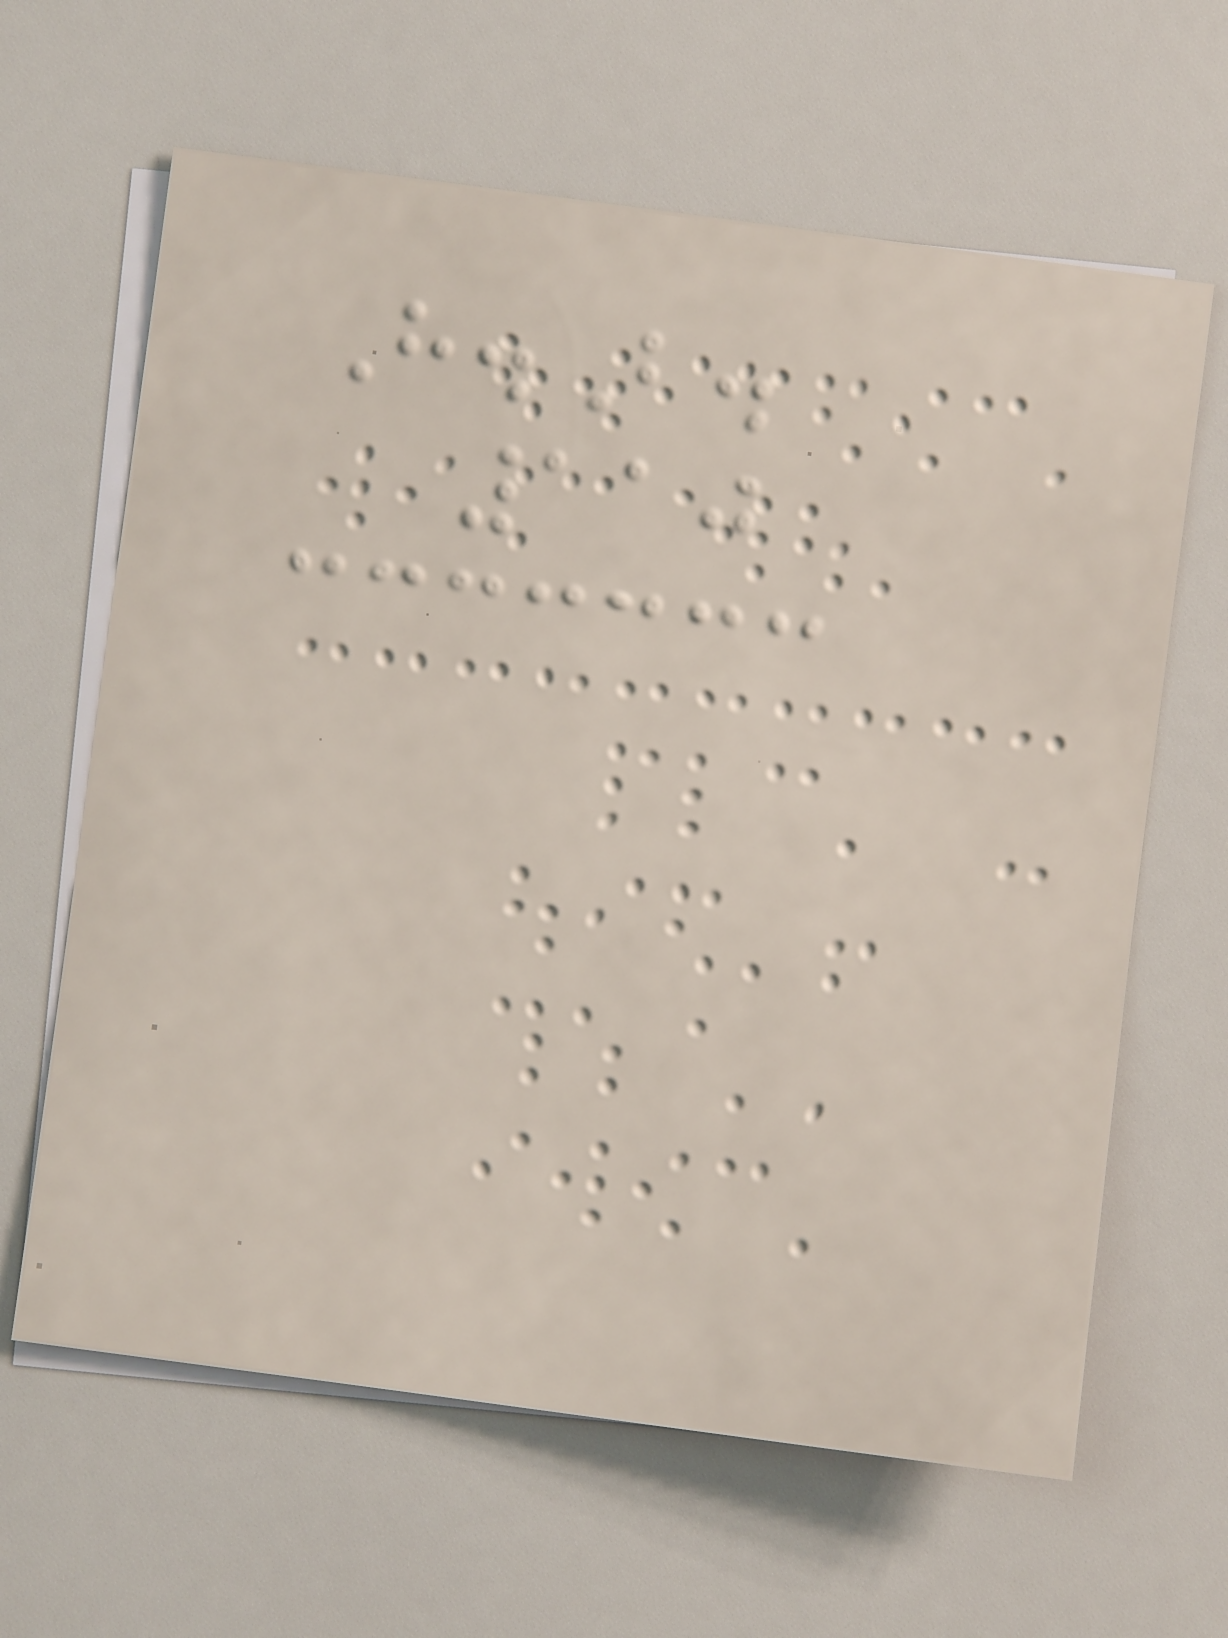H.B.
110
